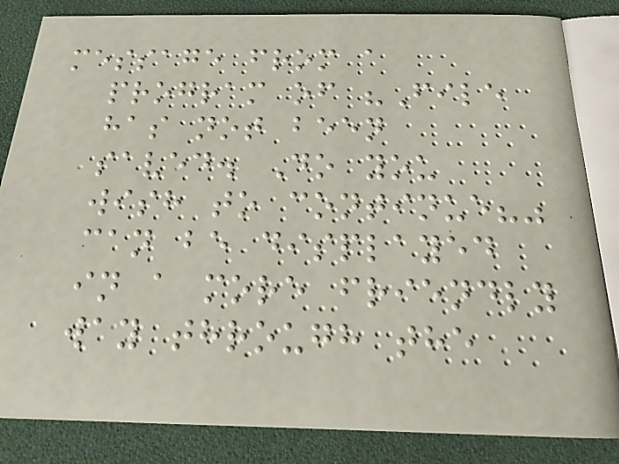message from a
program of "File
has not been
saved. Do you
wish to continue?"
can be displayed
in a more friendly
way through the
